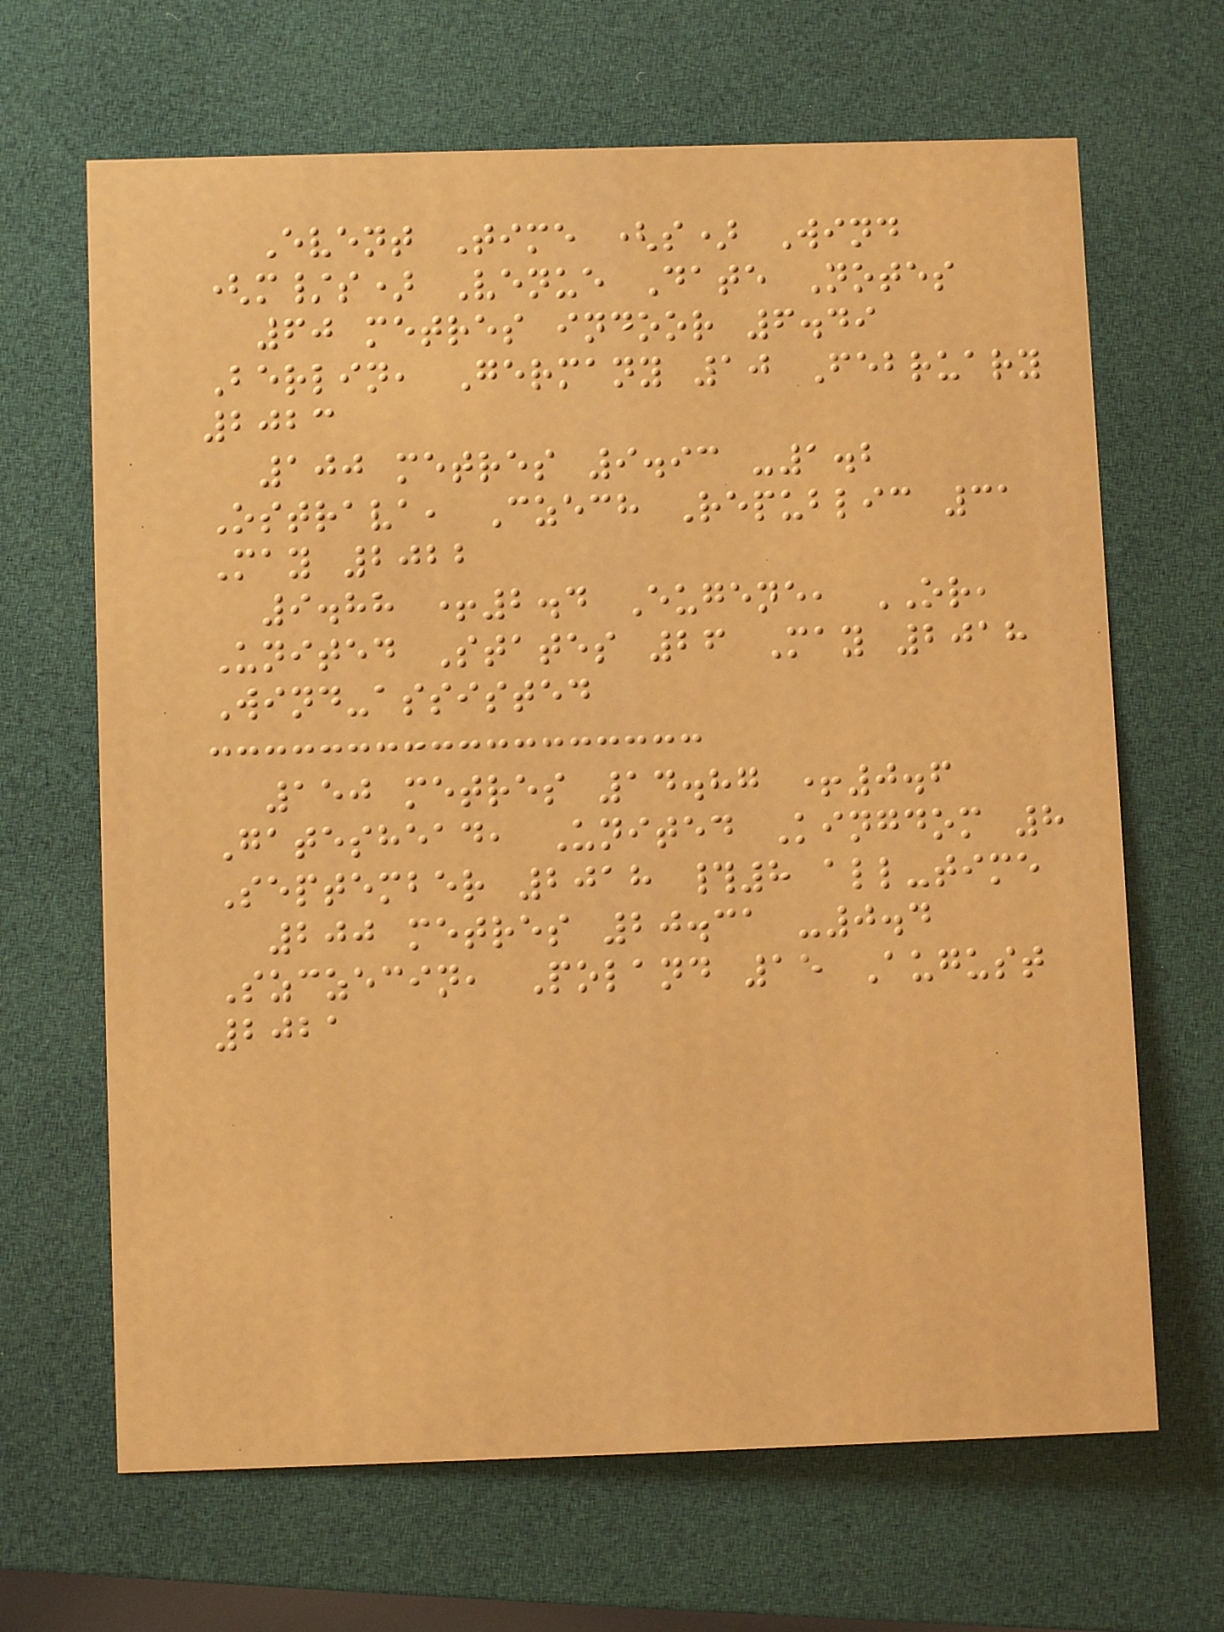Event Time (s) Wind
(m/s) Venue Date Notes
60 metres indoor 6.49
Berlin, Germany 10 February
2023
100 metres 9.93 -1.2
Ostrava, Czech Republic 31
May 2022
9.88 +2.4 Eugene, OR,
United States 26 May 2018
Wind-assisted
150 metres 14.87 +0.6
Gateshead, United Kingdom 8
September 2018 #8 all-time
200 metres 20.31 -0.4
Szczecin, Poland 15 August
2021
